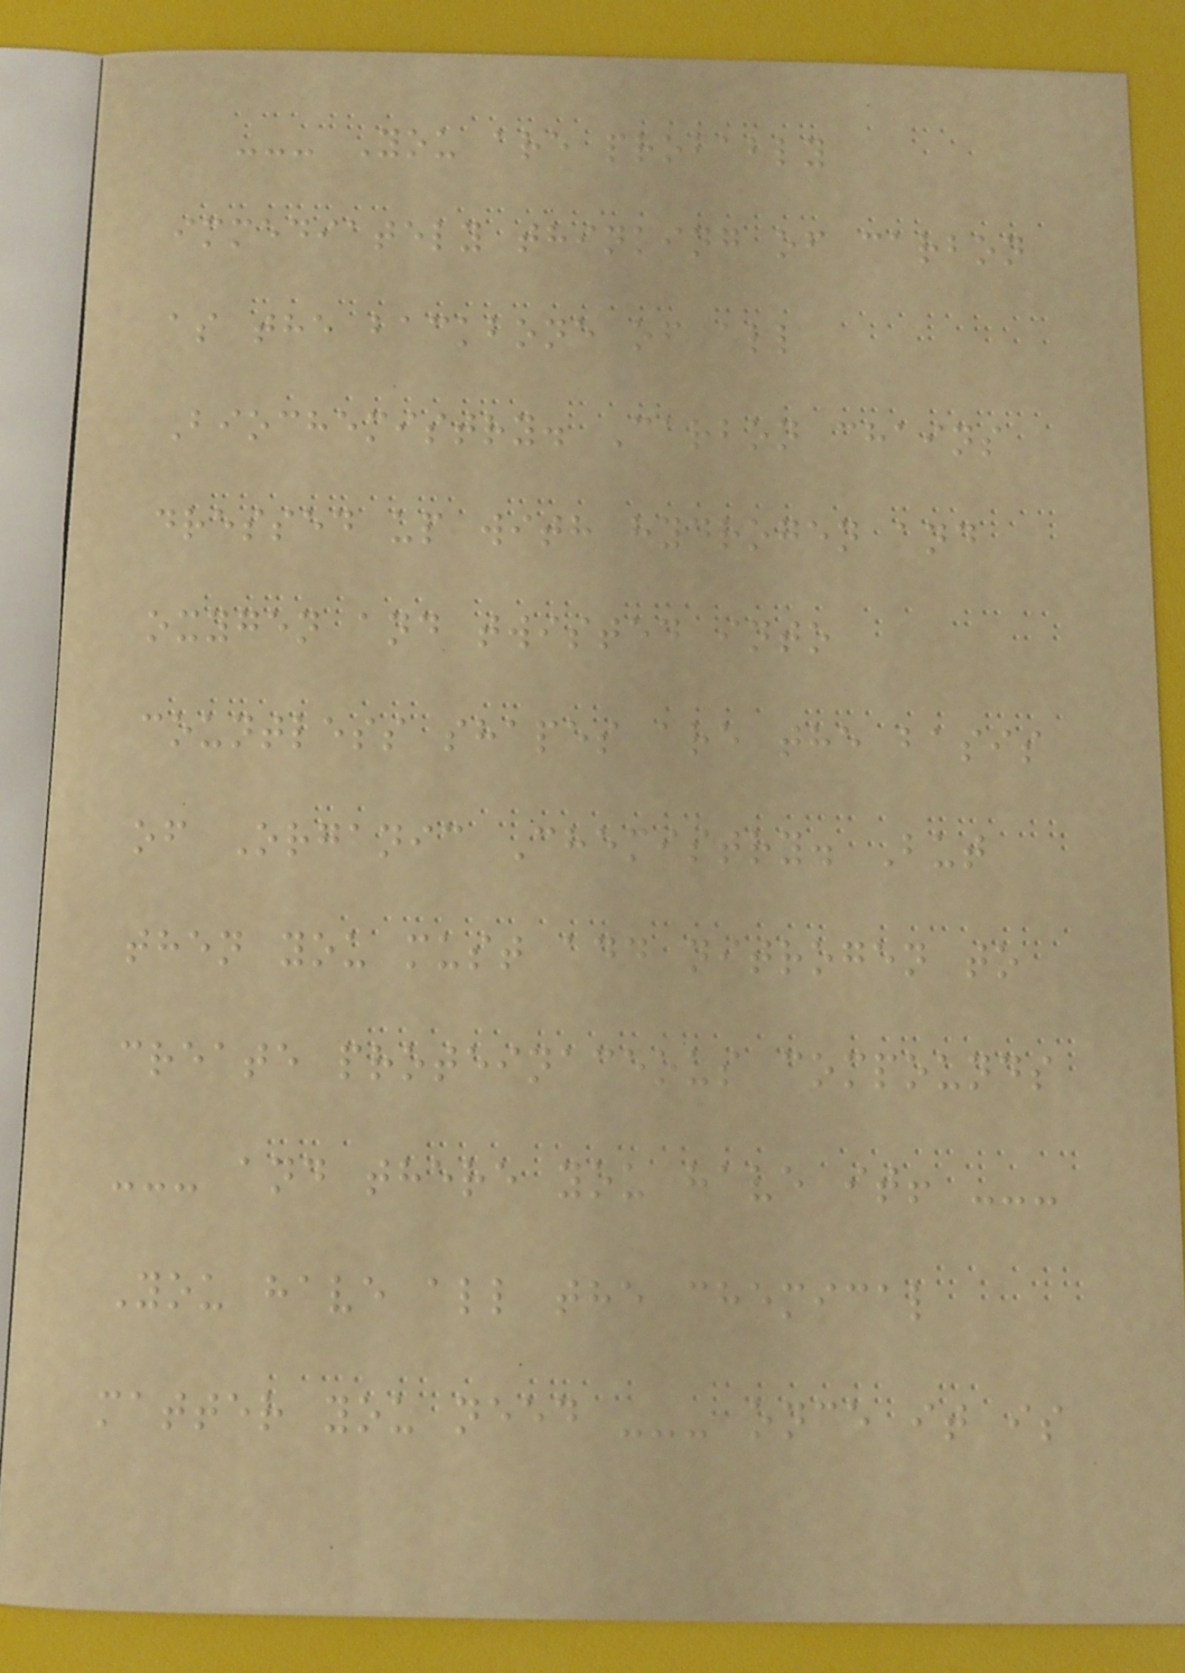--- You are probably
immediately thinking of carbon
as the backbone of all
Biochemistry. Carbon chains
dressed up with hydrogen and
oxygen and twisted into
countless shapes are the basis
of Organic Chemistry. But
then you must add nitrogen to
create proteinaceous compounds
--- and there you have it! ---
You have all the chemical
matter you need --- once it is
